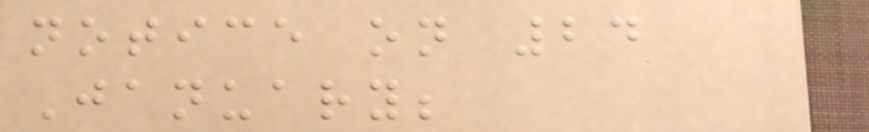notice on 24
January;
